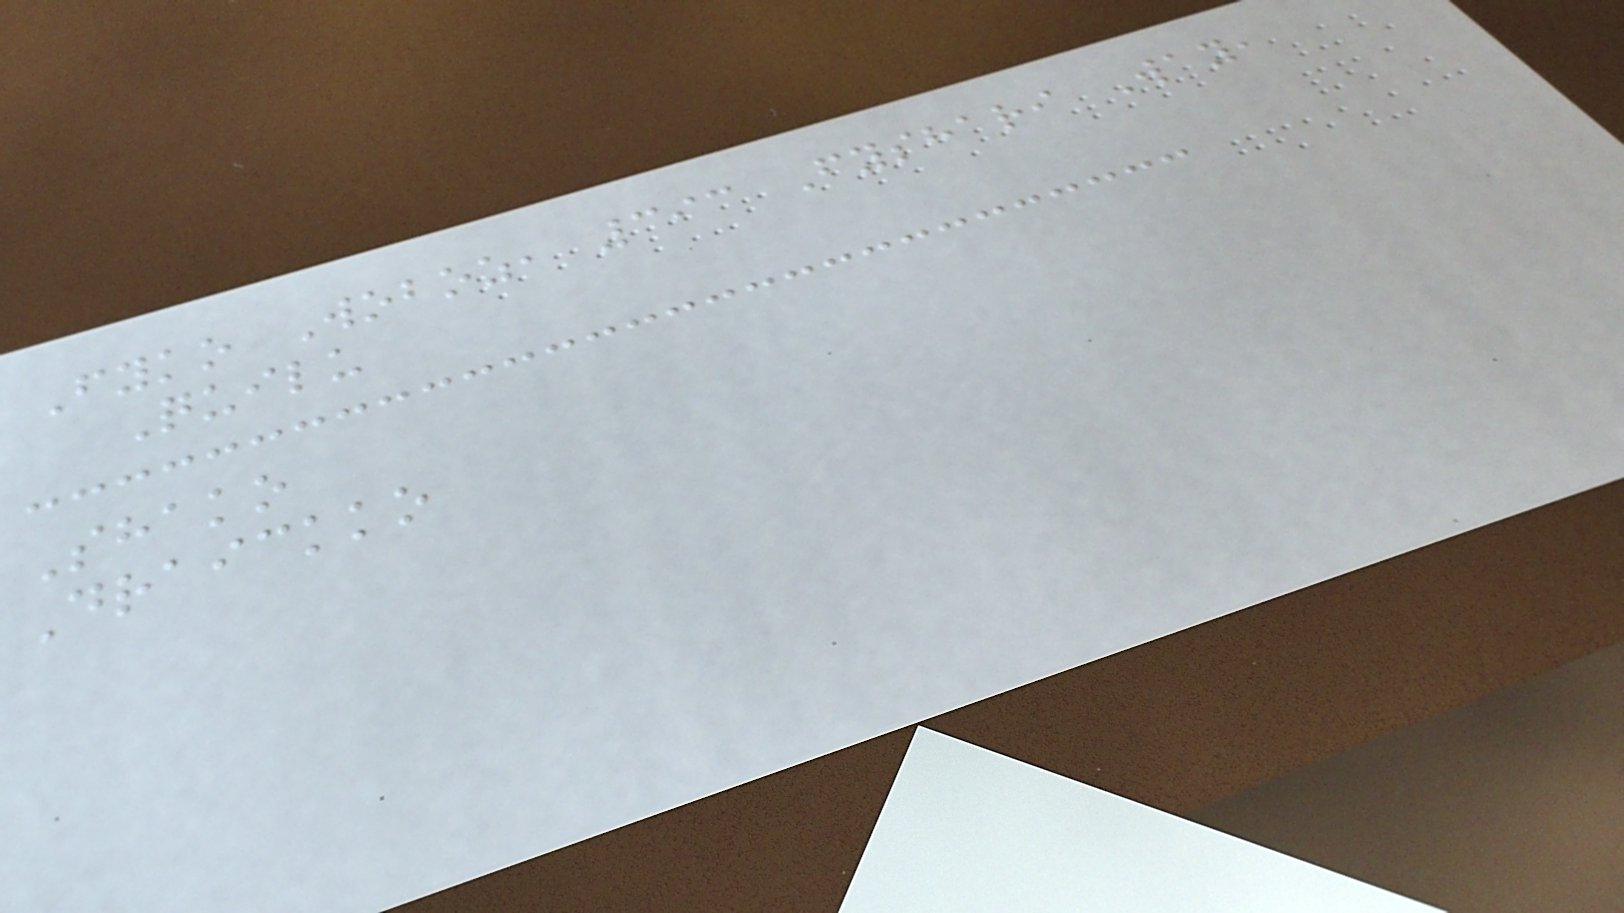Fyko Woboz, 393 Fyshari Way,
Quilu
Shako
Draickko
